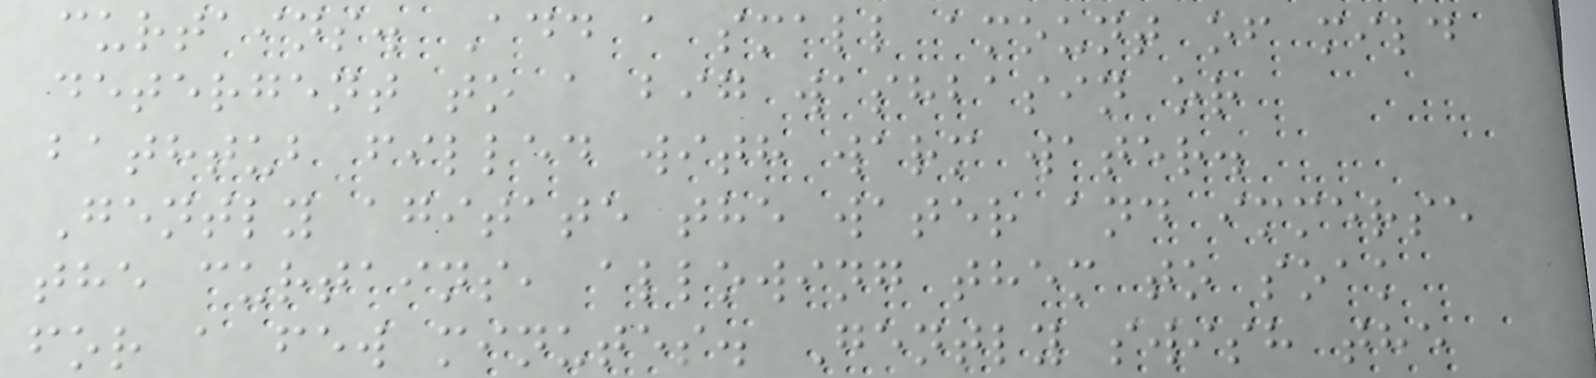curtains. Add a small amount of mild
detergent to a big washbasin or
bathtub filled with warm water.
Gently agitate the water and immerse
the curtains, allowing them to soak
for a few minutes. Gently swish the
